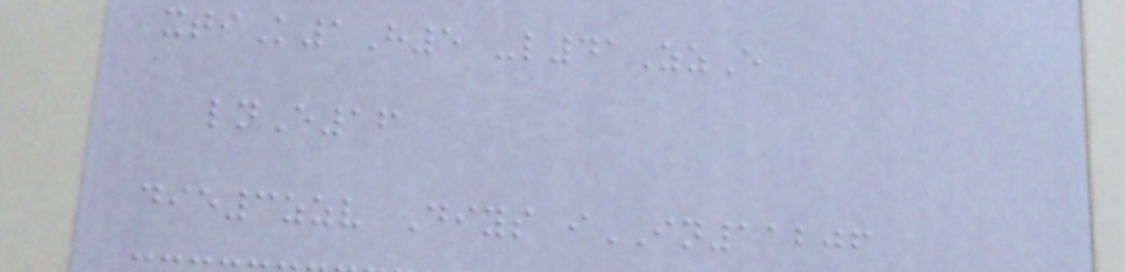xtiK1H5 -l41ZzE
lnE16
die3zzv Diys iIN11206
